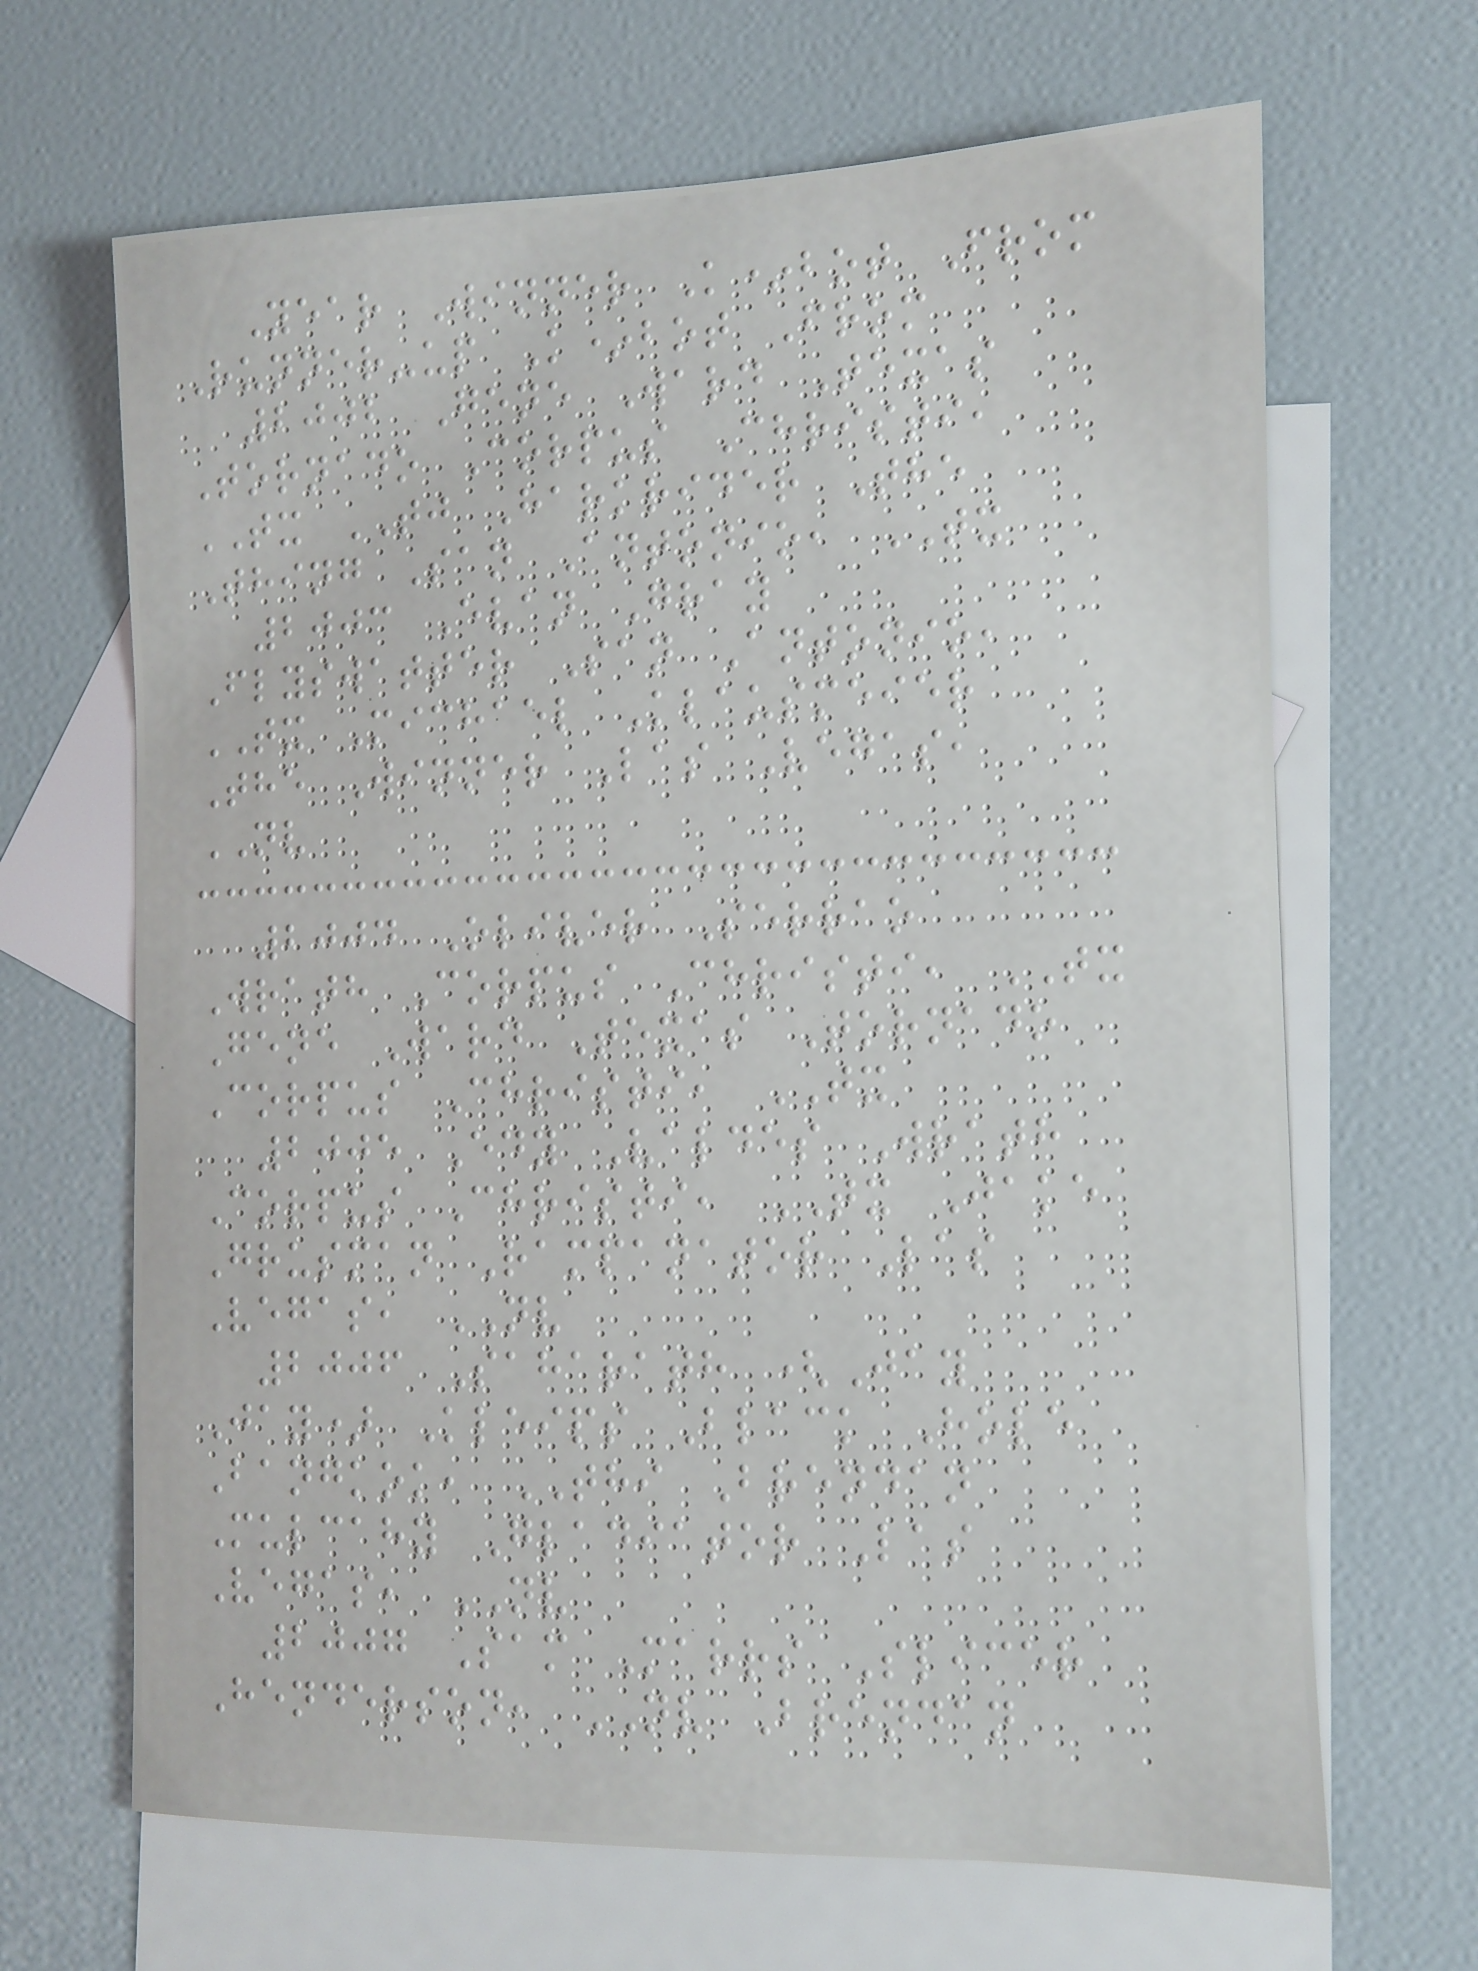Year Winner K*bot From
Runner-up K*bot From
2002 Gene Ward Texas
Tornado Corpus Christi,
TX TJ Harkrider The
Thing San Antonio, TX
2003 Evan Gray
Flyswatter San Antonio,
TX Michael Klausmeier
The Winner Las Vegas,
NV
2004 Oliver Serrao
Wrath Corpus Christi, TX
Gene Ward Texas Tornado
Corpus Christi, TX
2005 Edy Valdes Wrath
Corpus Christi, TX Jake
Grusman Rampanator Las
Vegas, NV
2006 Saharath (Jay
Jay) Kleips Black Hole
Bangkok, THI Brendan
Mulcahy Gladiator Las
Vegas, NV
2007 Sam Marrs Slicer
Henderson, NV Brendan
